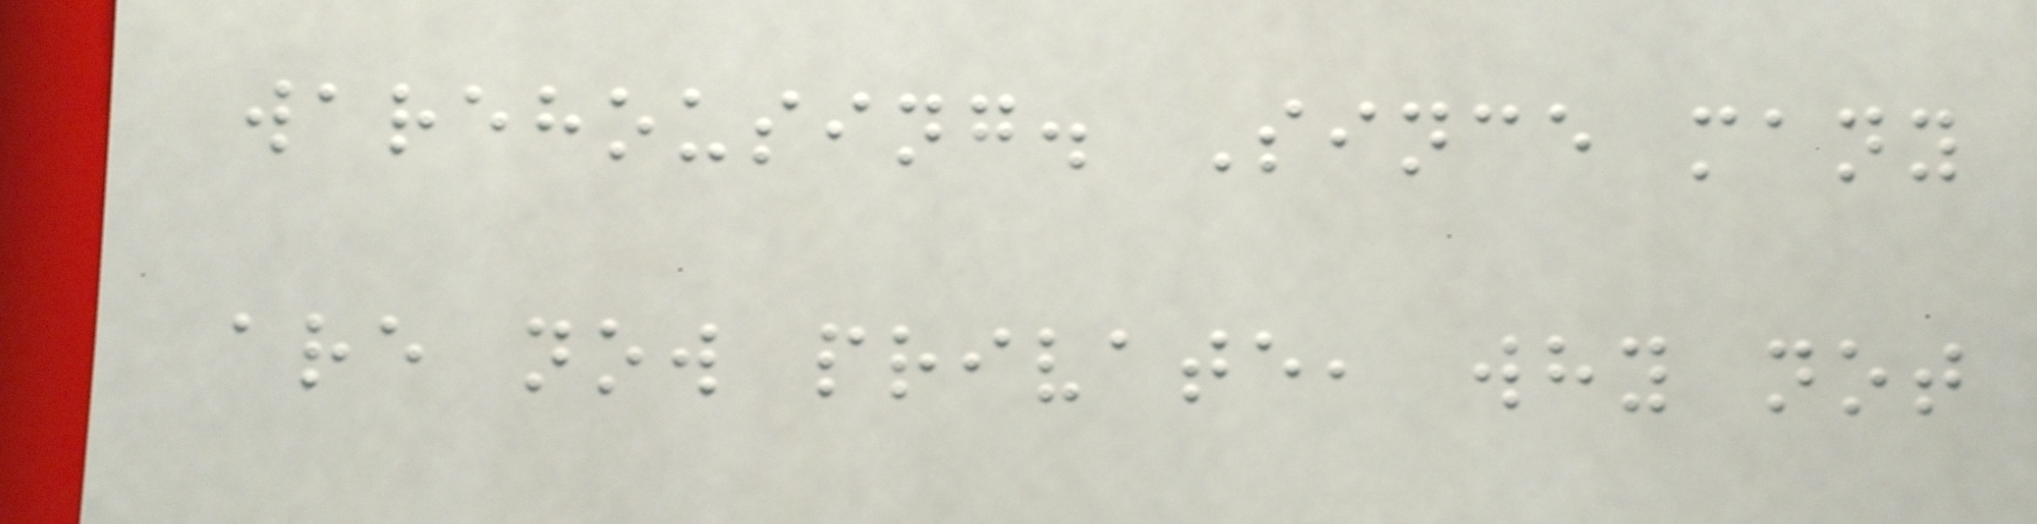warehousing. Since many
are now private, why not
